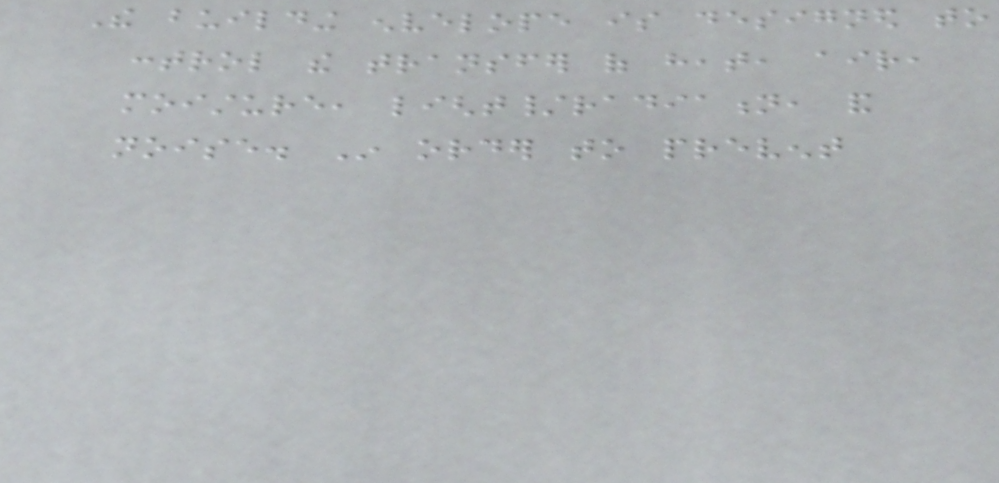The building envelope is designed to
control the transfer of heat, air,
moisture, light/radiation, and
noise. In order to prevent
